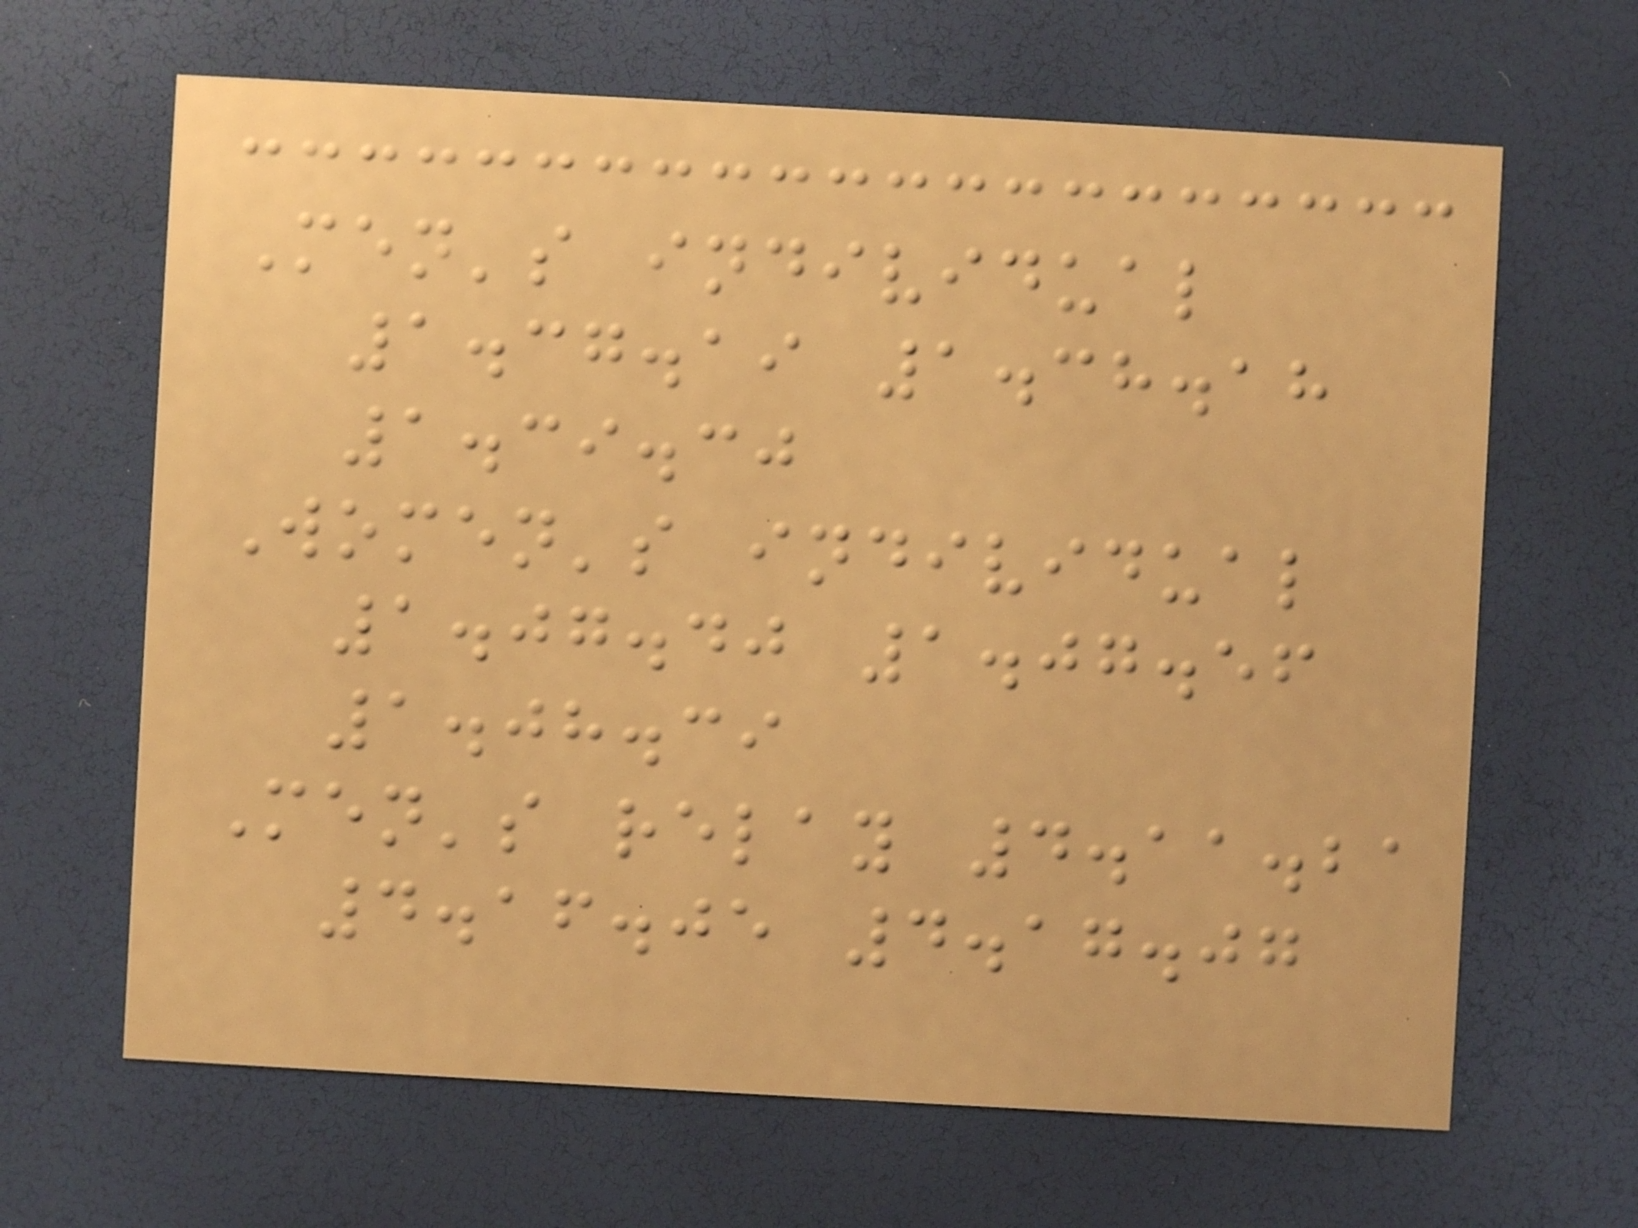Men's individual
1.37.19 1.38.18
1.39.30
Women's individual
1.07.40 1.07.56
1.08.39
Men's relay 4.11.21
4.16.05 4.17.07
